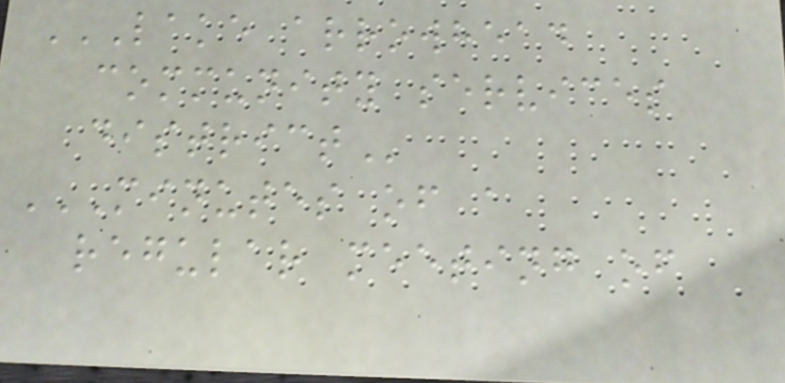LAKE ARROWHEAD
COMMUNITY SERVICES
DISTRICT
MINUTES OF A
REGULAR MEETING OF
